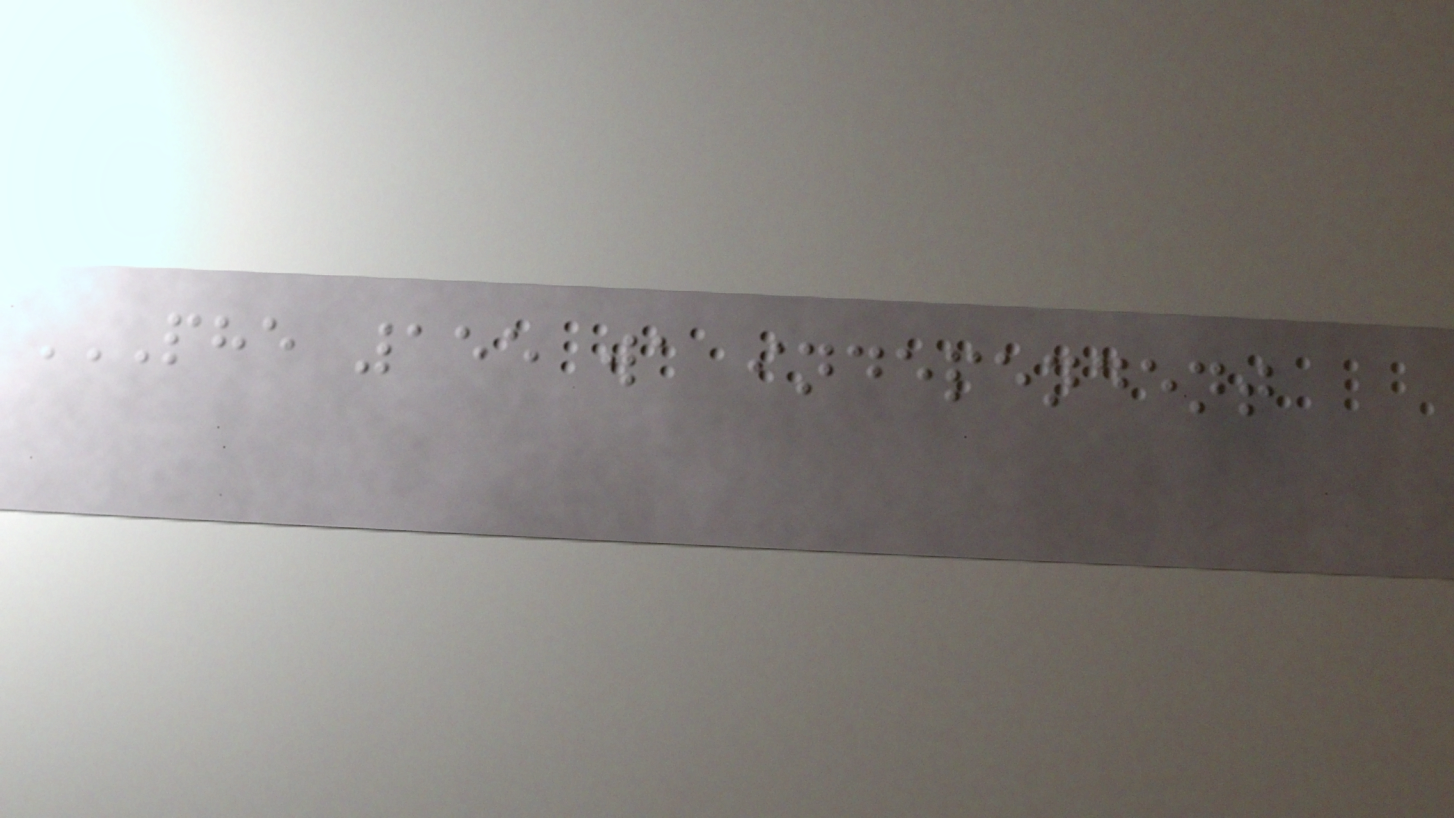PHE 155 WA INDEPENDENT
